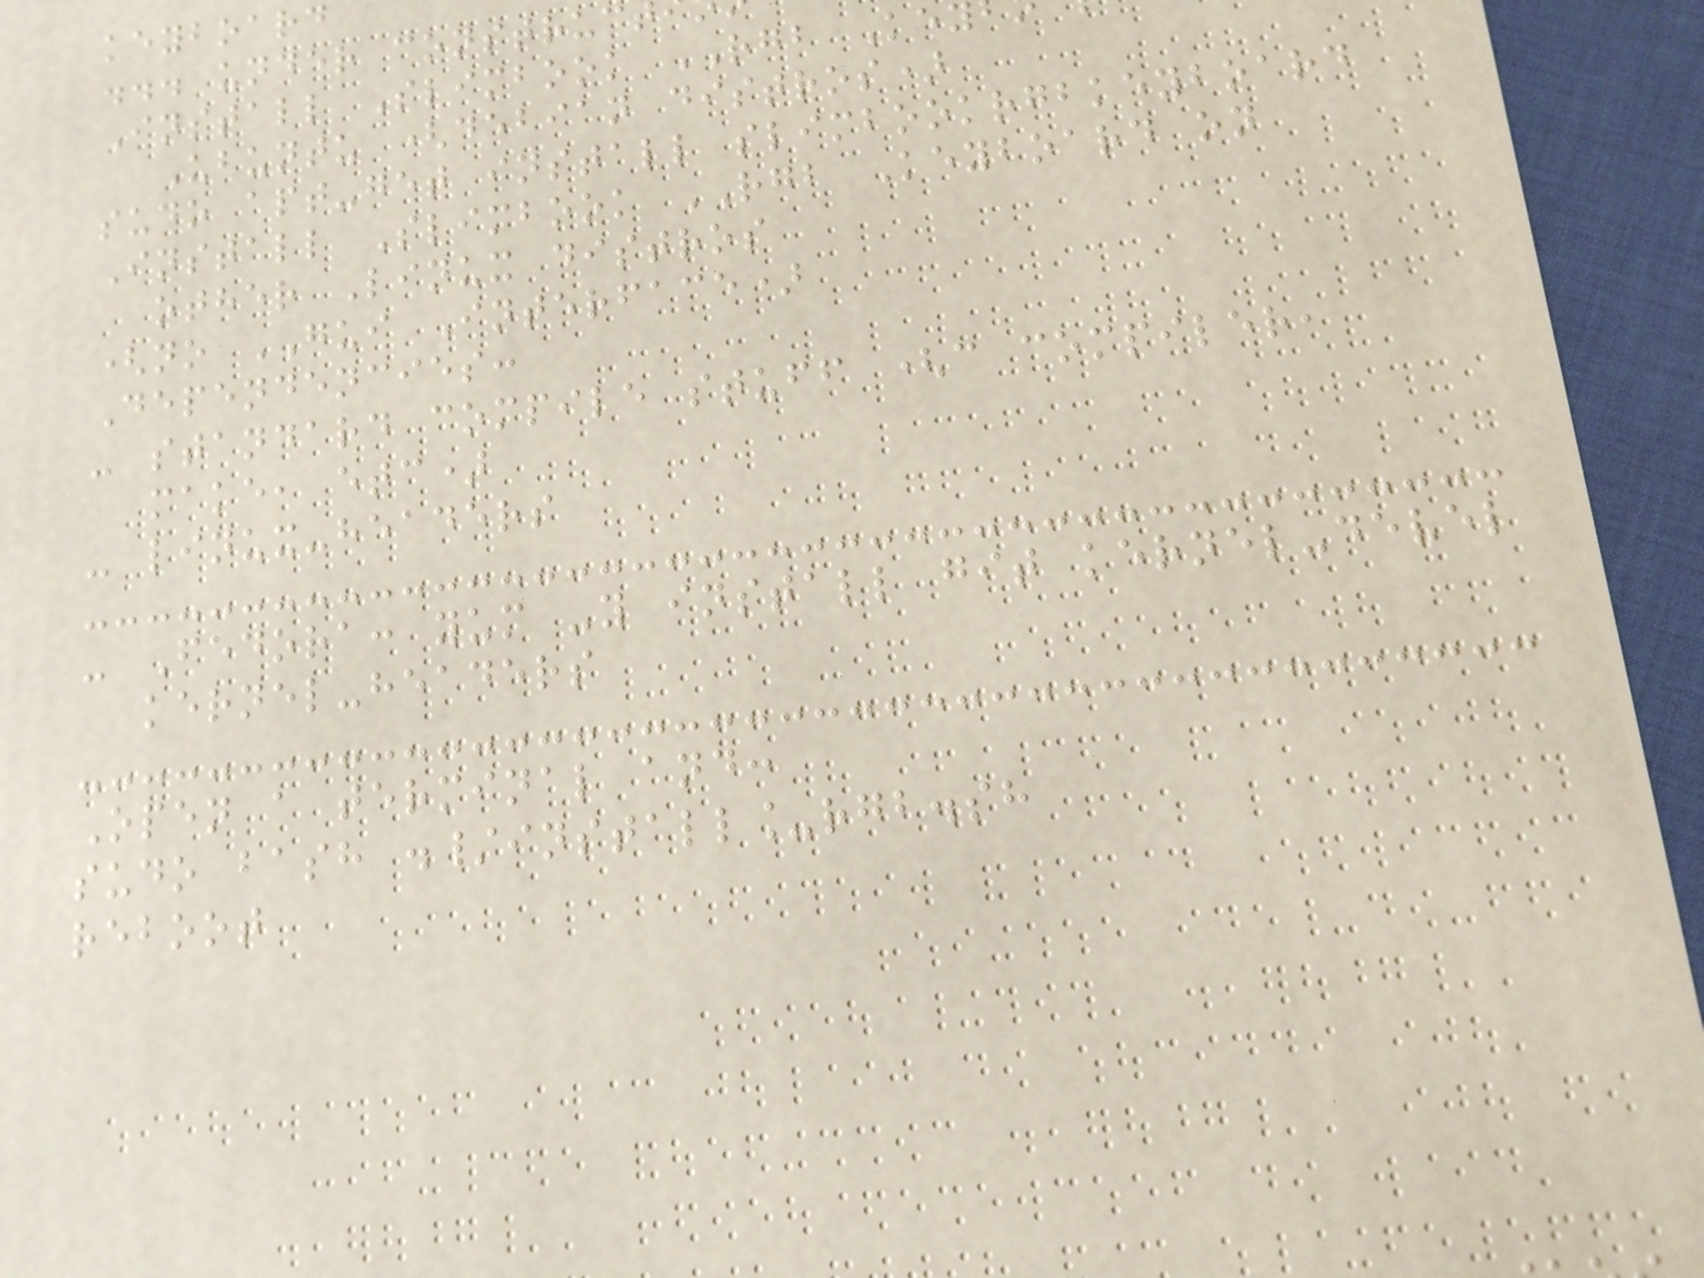keyboard
... under construc
Install Slimbook RGB Ke
Ubuntu (debian distros)
sudo apt-get install slimbookrgbkeyboard
Install Slimbook RGB Keyboard on
other Linux distros
(no GUI Interface)
Dependencies:
- standard compile stuff (c compiler,
make, etc)
- linux-headers
- Fedora: yum -y install git kernel-devel
kernel-headers
Open a terminal and:
sudo bash ./install_rgb.sh
reboot
